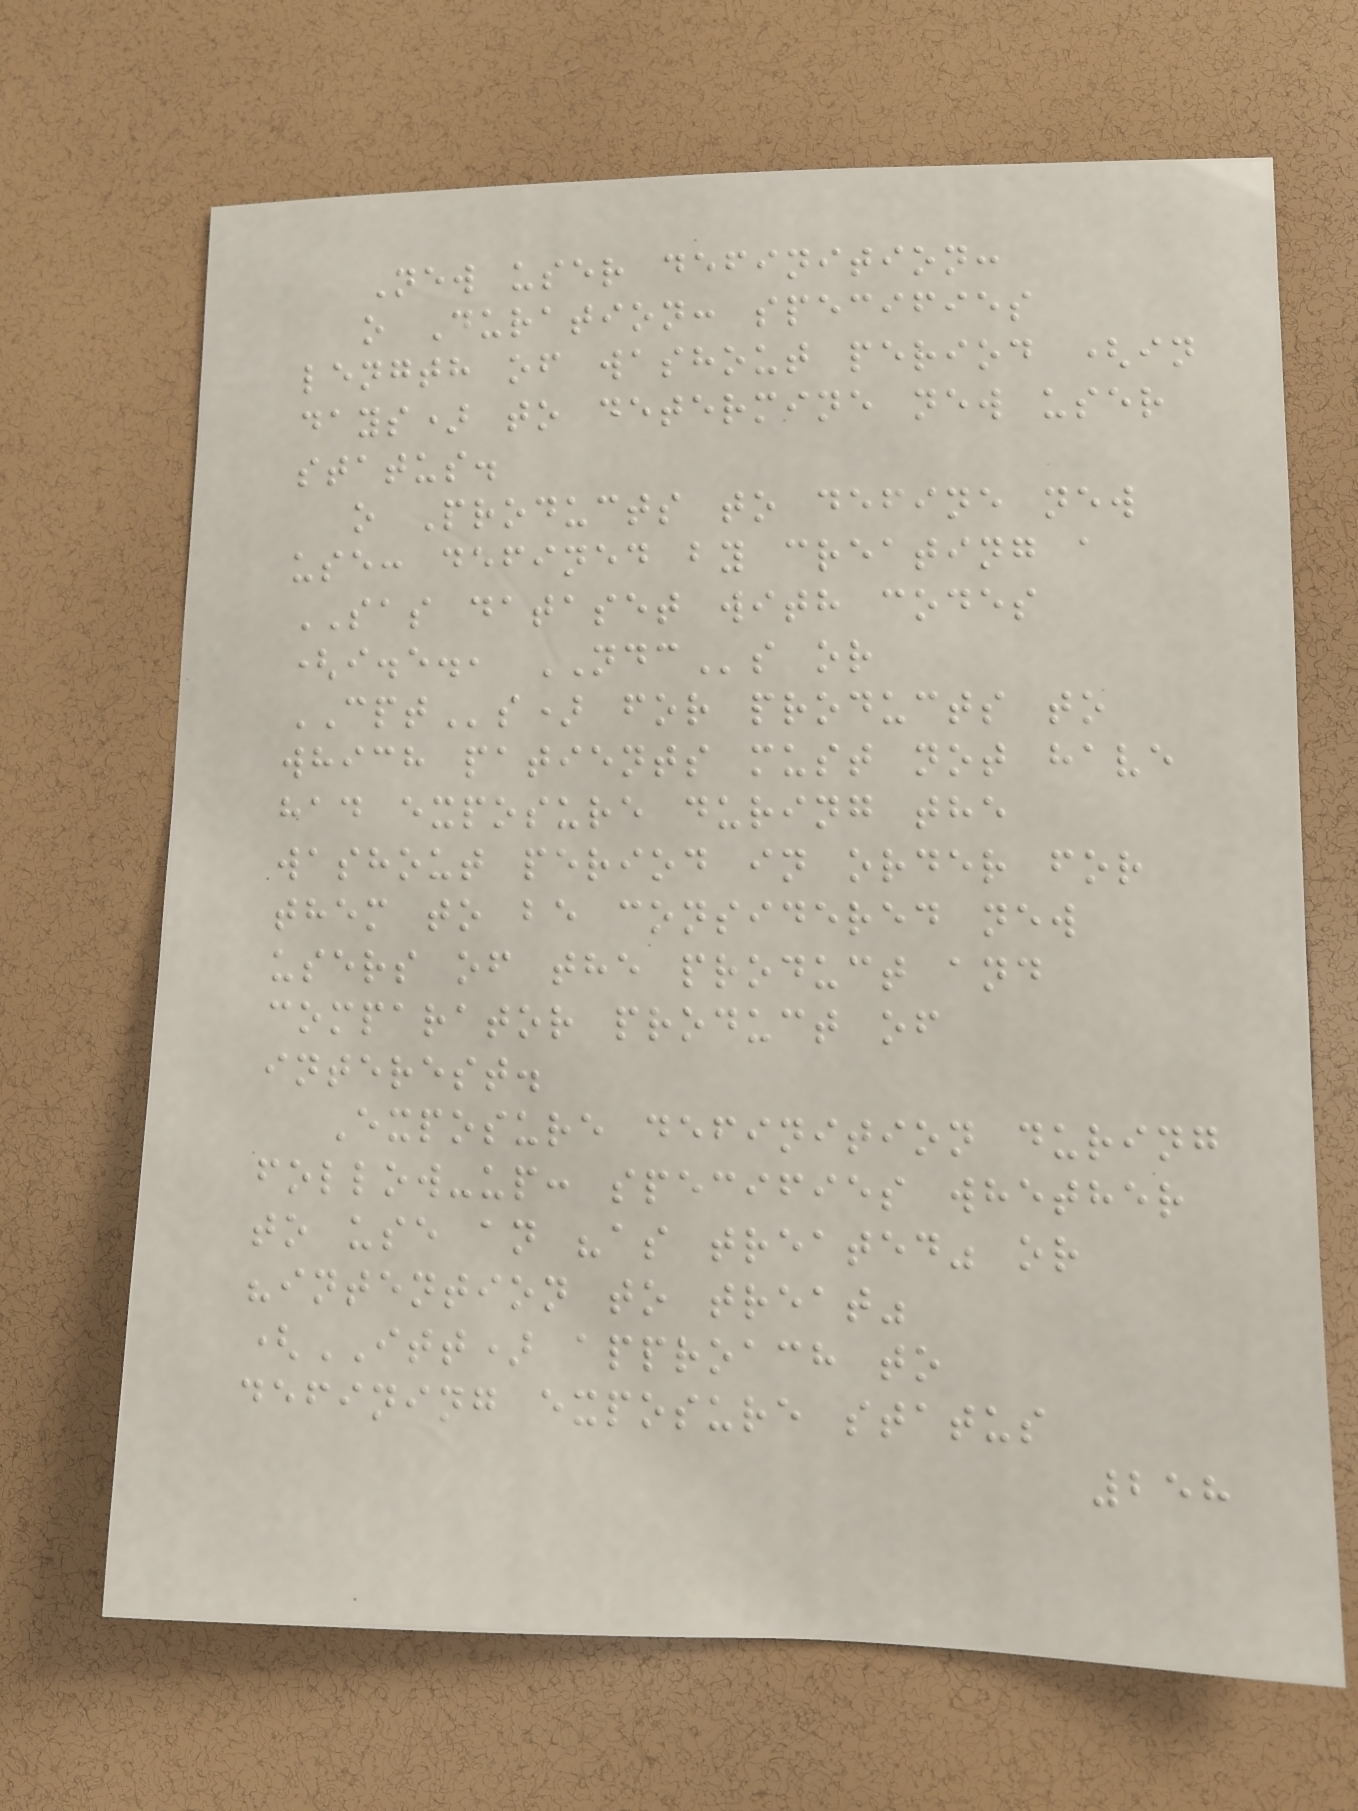New user definition:
o Duration: specifies
length of washout period (in
days) to determine new user
status.
o Products to define new
use: defined by creating a
SAS dataset with codes
(i.e., NDCs or
CPTs) for products to
which patients must not have
had exposure during the
washout period in order for
them to be considered new
users of the product and
comparator product of
interest.
Exposure definition during
follow-up: specifies whether
to use an "as treated" or
"intention to treat"
(ITT) approach to
defining exposure status
258
